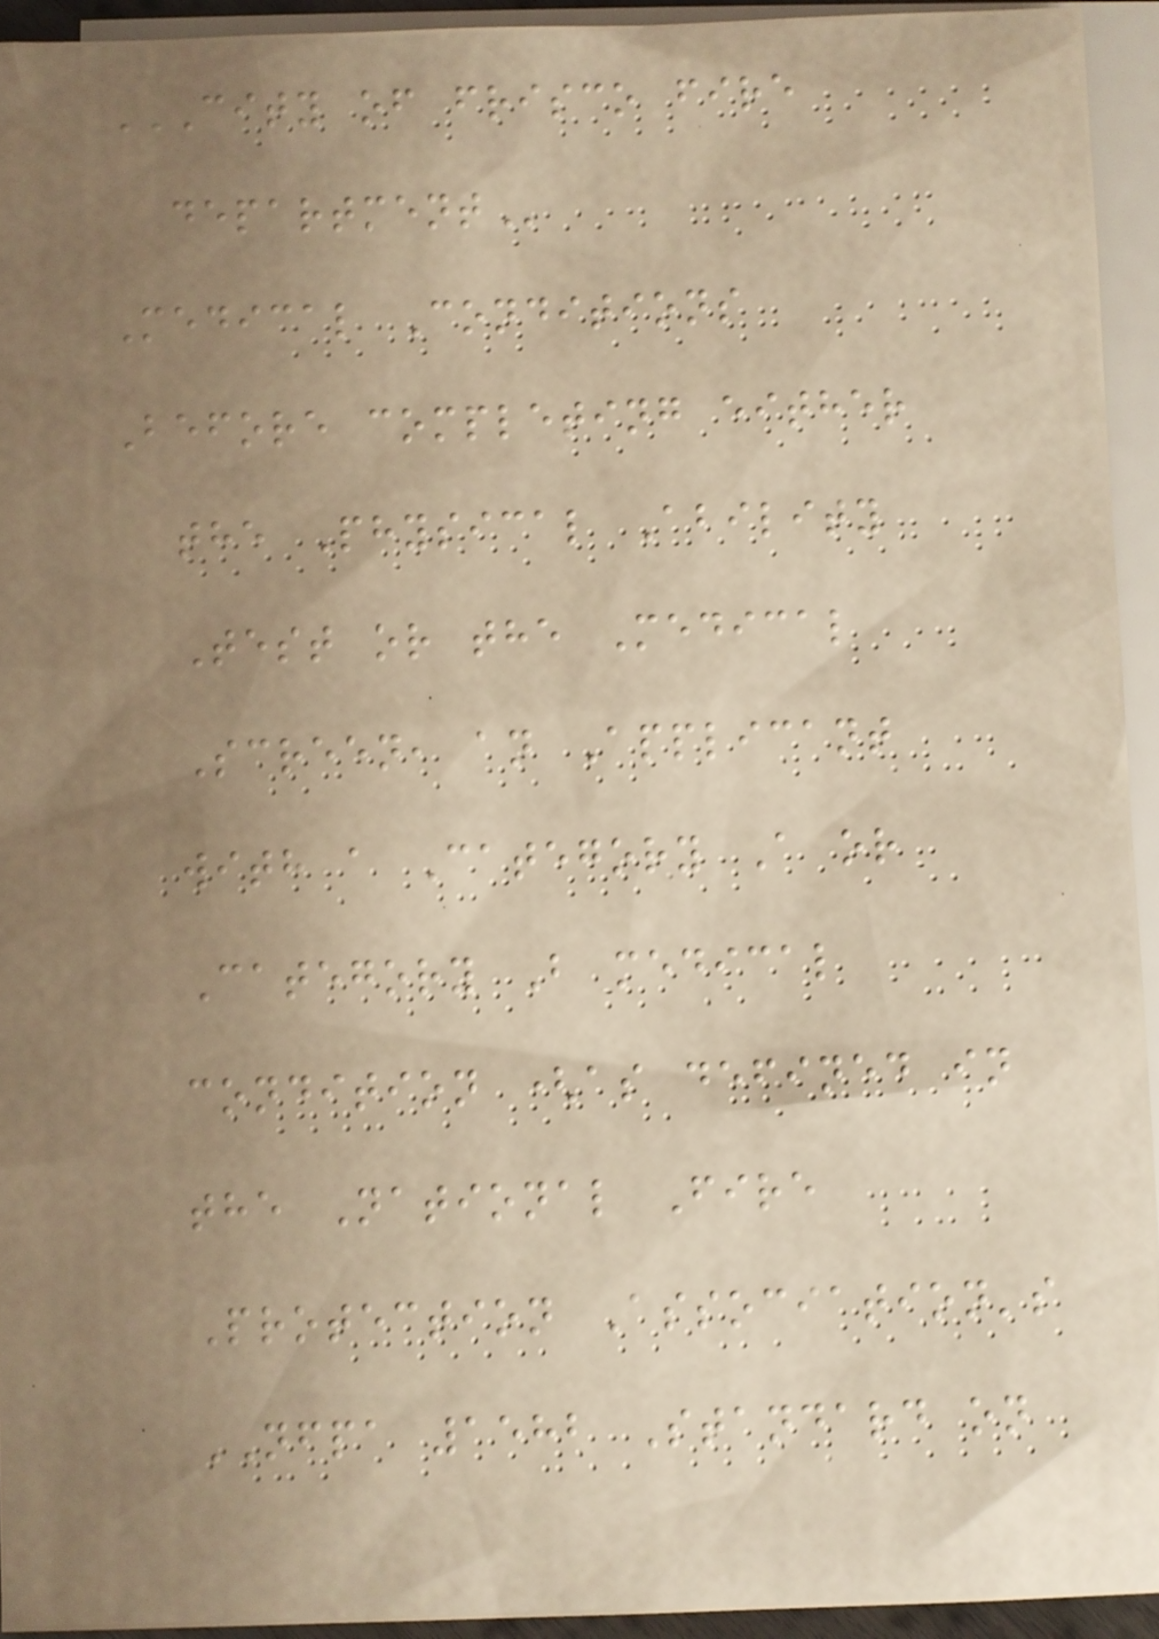CITY OF FRISCO FIRE
DEPARTMENT
Medical Conditions
Before completing either
the Physical Ability
Test or the Medical
Screen, an Applicant
with a Category A or
Category B medical
condition (as defined in
the National Fire
Protection Association's
NFPA 1582 Standard on
